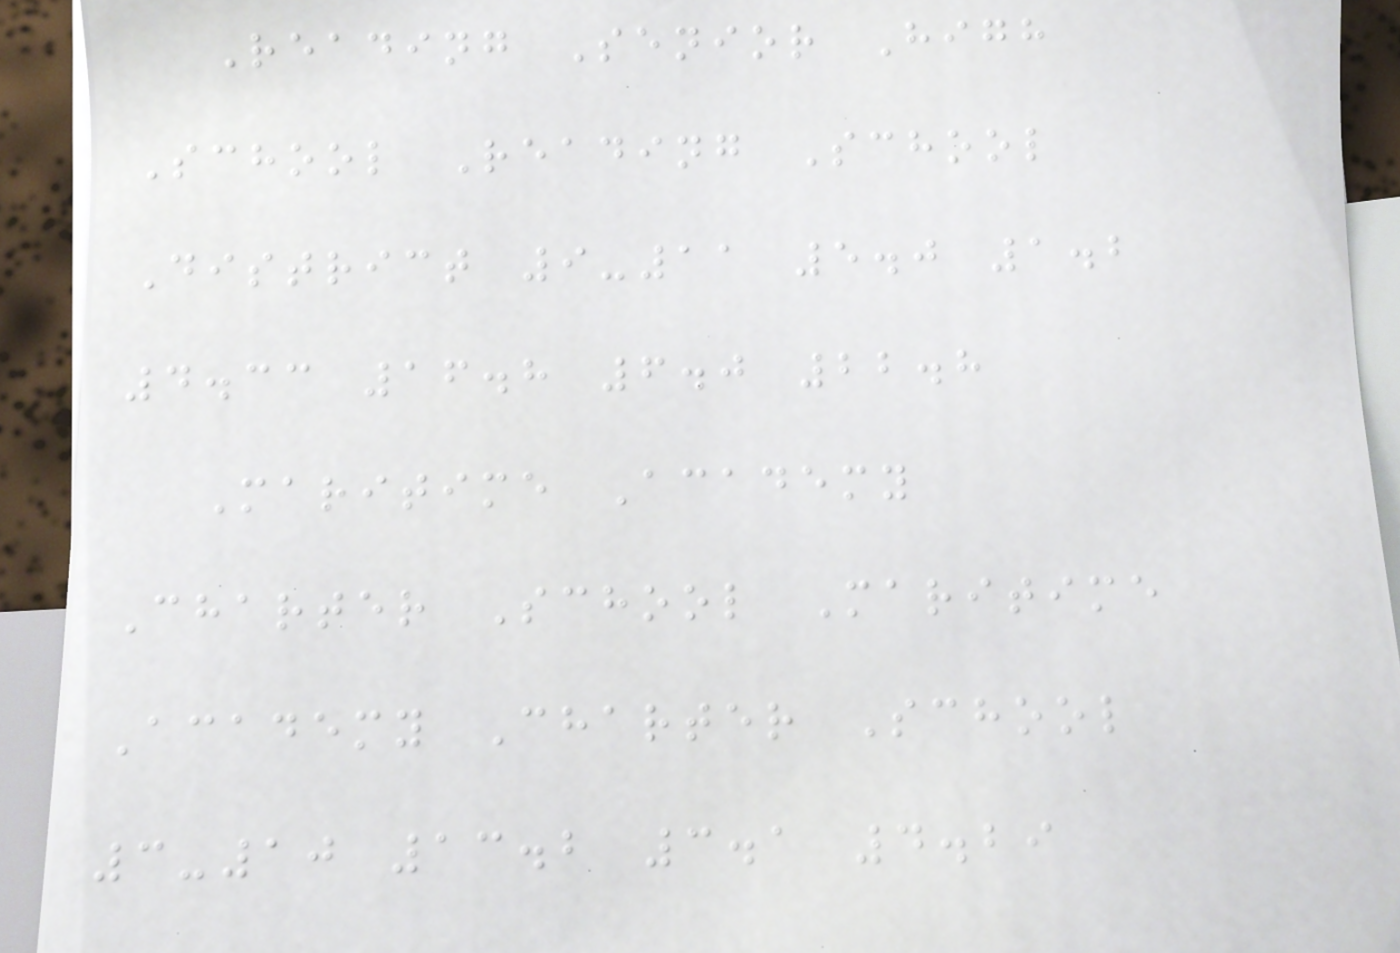Reading Senior High
School Reading School
District 9-11 5.0 1.2
4.33 16.8 6.0 22.8
Maritime Academy
Charter School Maritime
Academy Charter School
3-10 13.2 3.1 4.29
